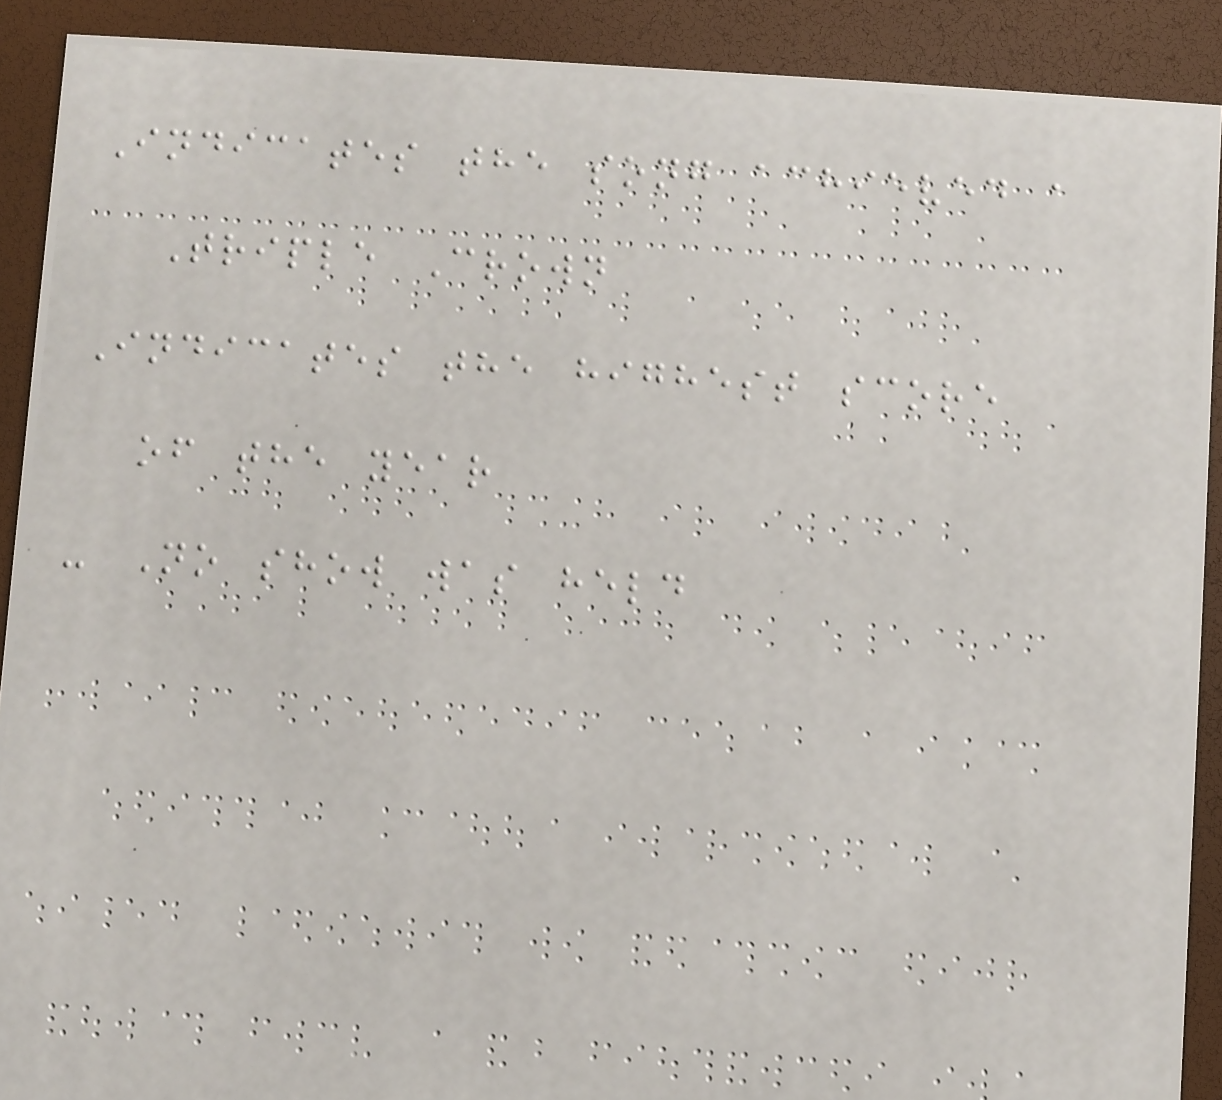Indicates the song achieved a
Triple Crown
Indicates the highest score
of the year
- No show was held
